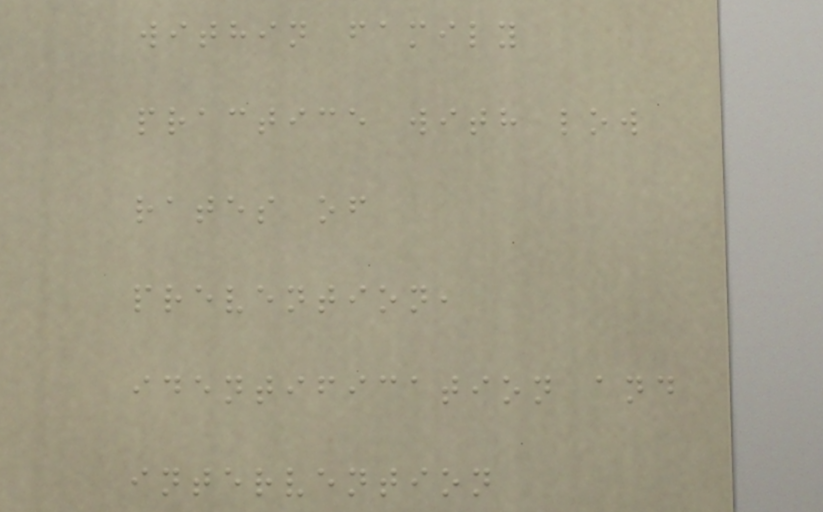within family
practice with low
rates of
prevention,
identification and
intervention
